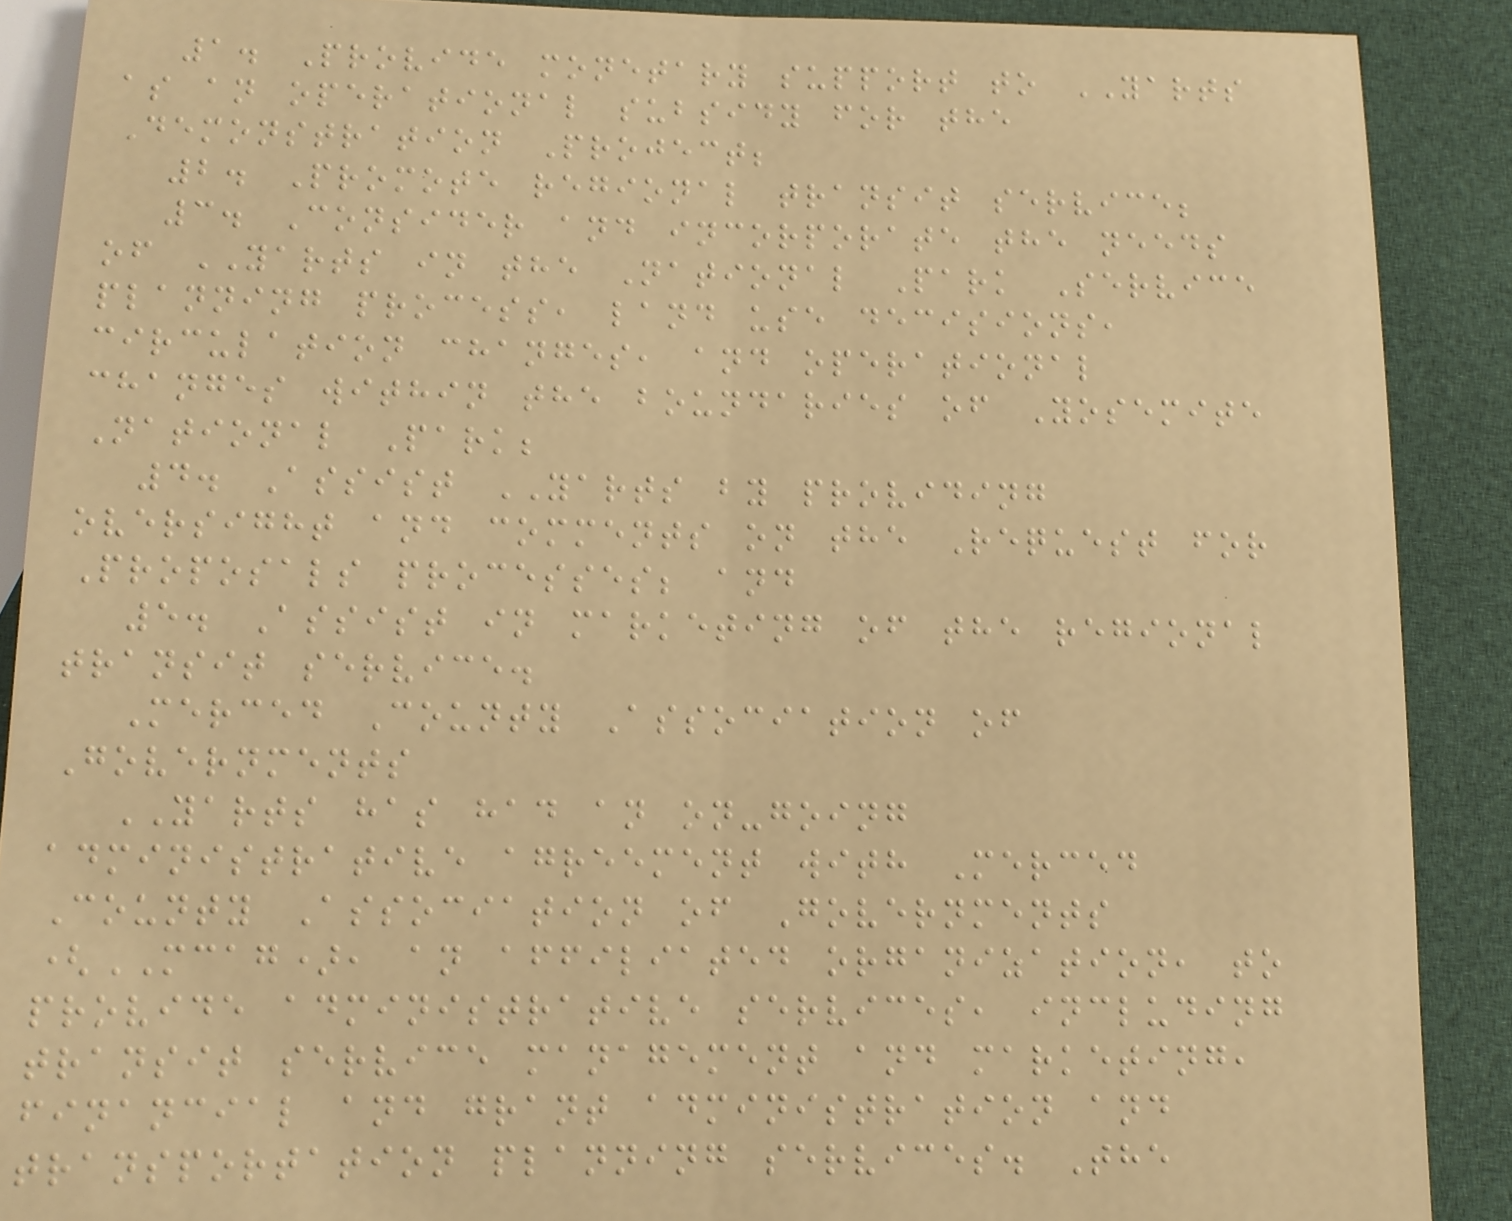1. Provide monetary support to YARTS
as an operational subsidy for the
Demonstration Project;
2. Promote regional transit service;
3. Consider and incorporate the needs
of YARTS in the National Park Service
planning process, land use decisions,
circulation changes, and operational
changes within the boundaries of Yosemite
National Park;
4. Assist YARTS by providing
oversight and comments on the Request for
Proposals processes; and
5. Assist in marketing of the regional
transit service.
Merced County Association of
Governments
YARTS has had an on-going
administrative agreement with Merced
County Association of Governments
(MCAG), an affiliated organization, to
provide administrative services, including
transit service management and marketing,
financial and grant administration and
transportation planning services. The
